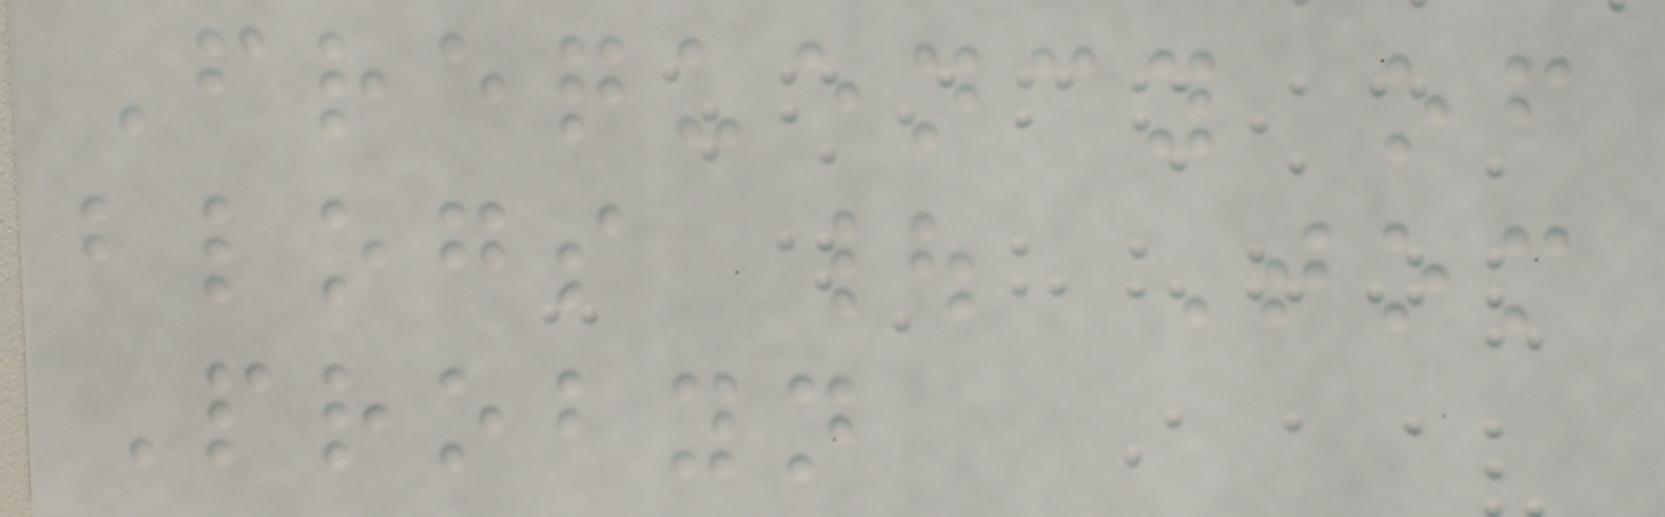Frequency of
blogs | Tom
Probyn
